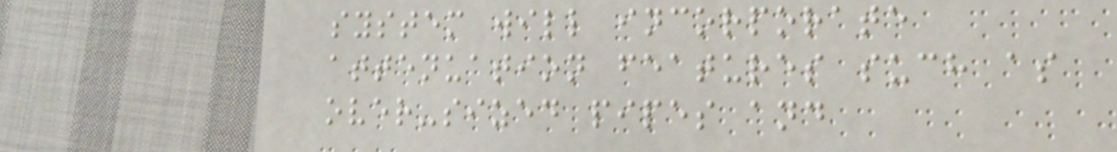system will incorporate
attenuation features such as
over-sized pipes and
